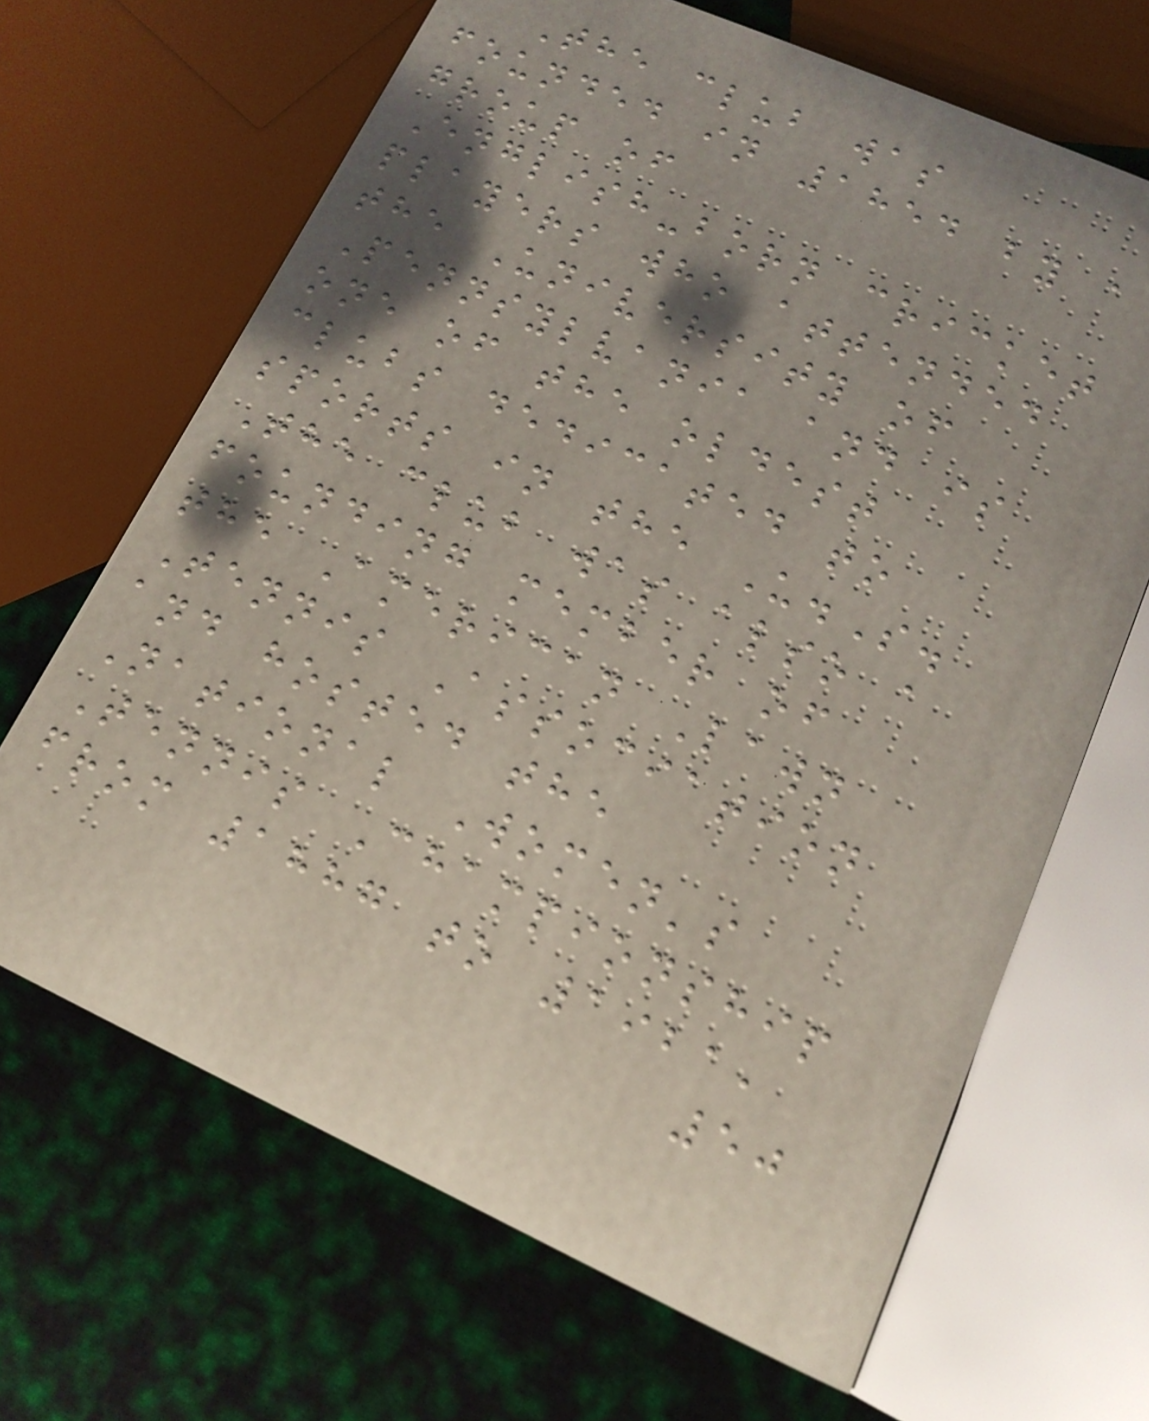The club was
founded in 1854 by a
group of
English-born cricket
players who attended
the University of
Pennsylvania and is
one of the oldest
clubs dedicated to
sports in the U.S.
The club was also a
founding member of
the American Lawn
Tennis Association
and hosted the
National Women's
Tennis Championship
from 1887 to 1921,
50
